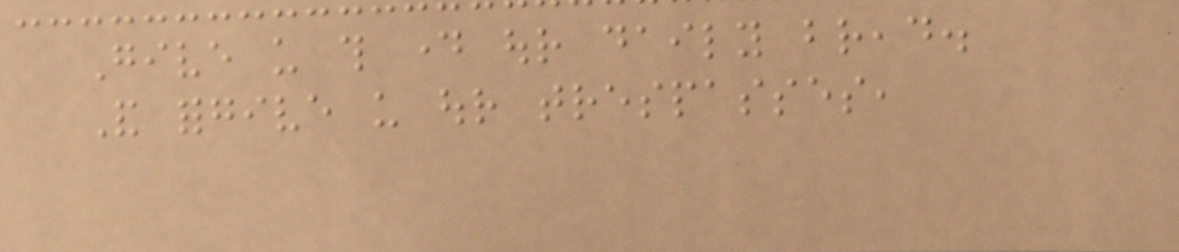Give us this day our daily bread.
And forgive us our trespasses,
